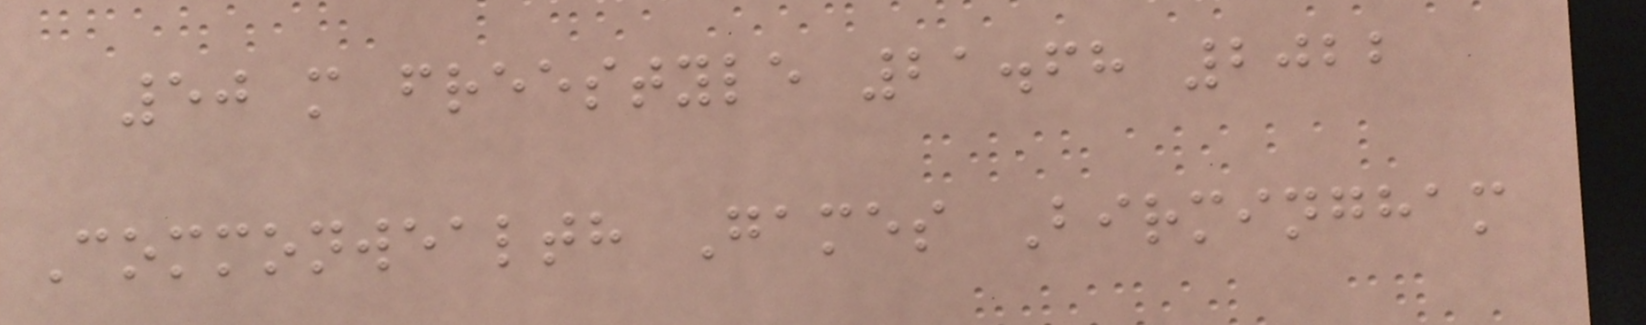50 m freestyle 21.68 2022
Commonwealth Games Birmingham
